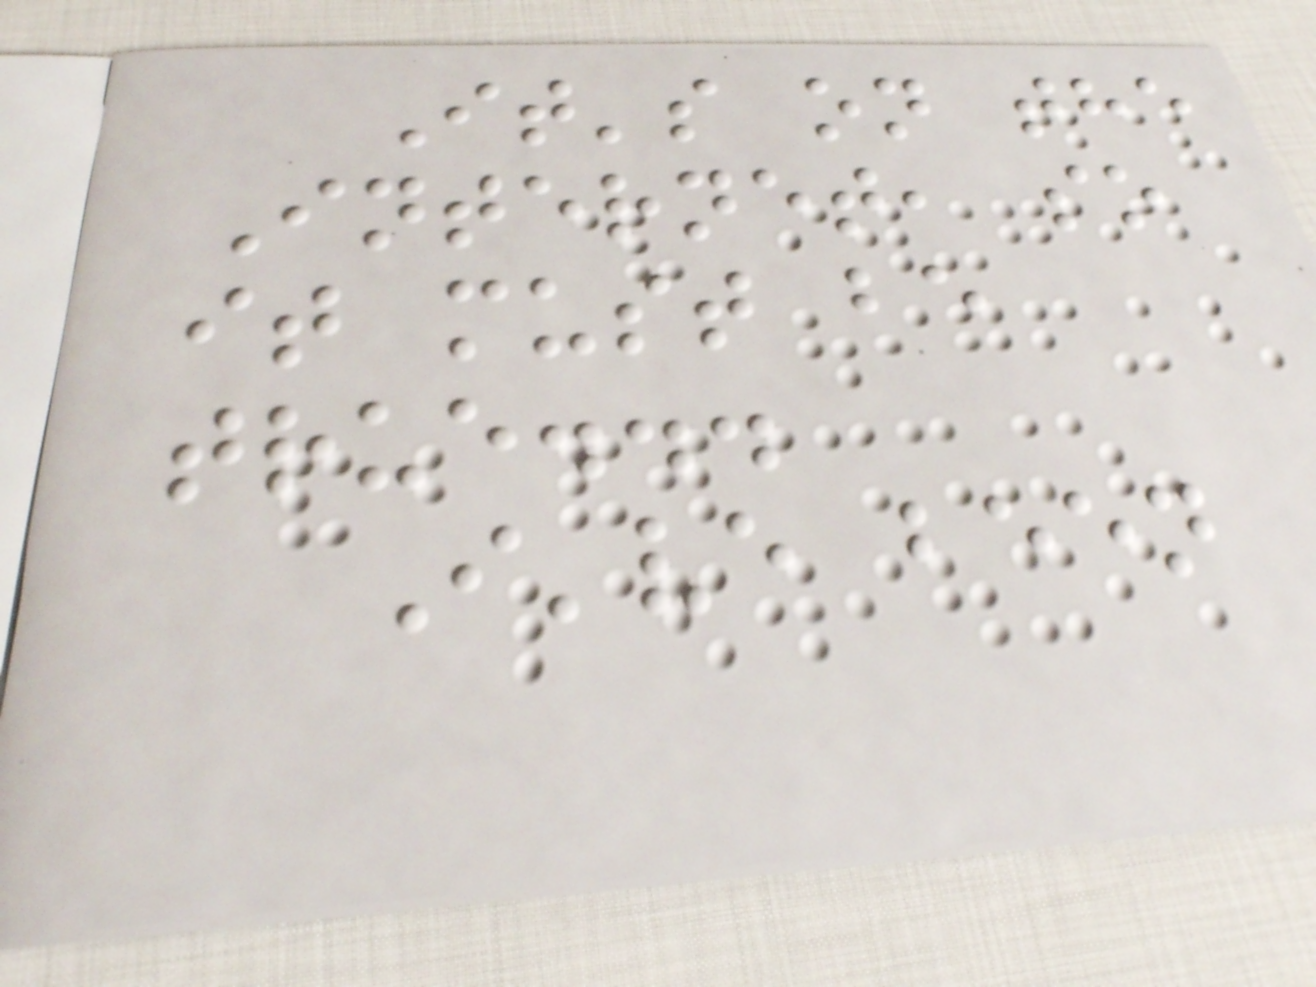It's on the
Internet, so
it must be
true...
I've been
